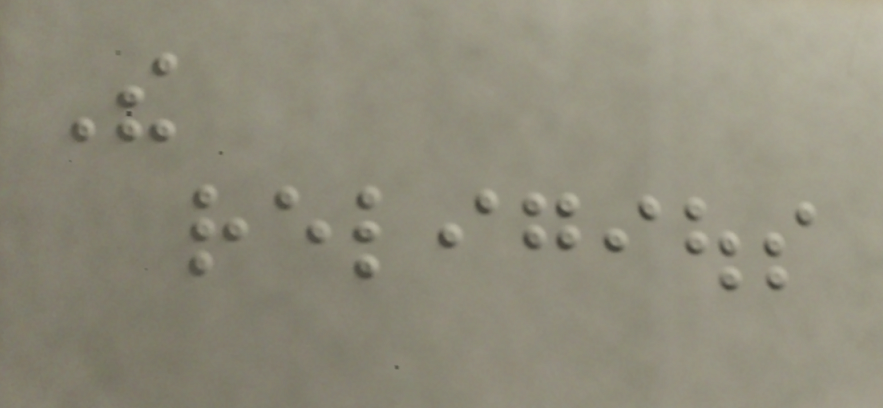The
religious
